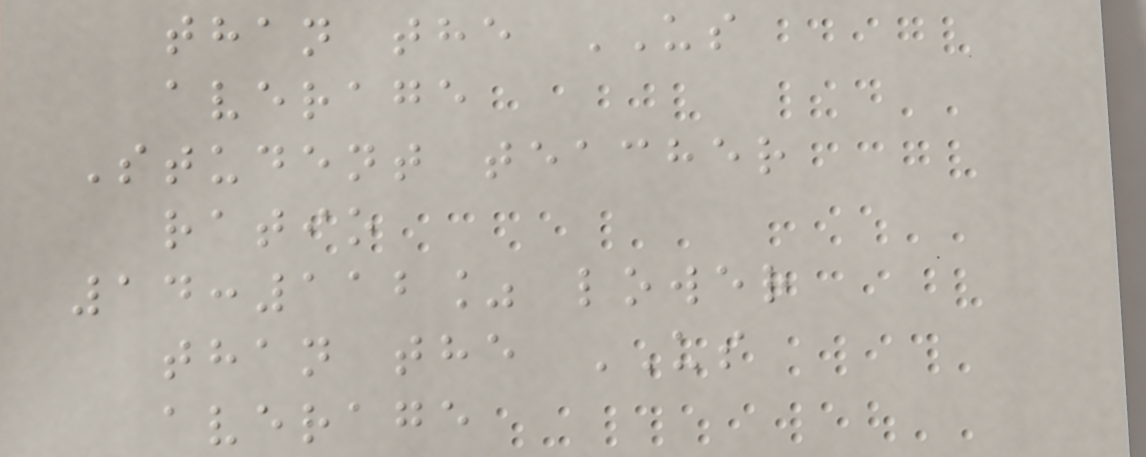than the US
average
Student teacher
ratio
14:112% lower
than the US
average
